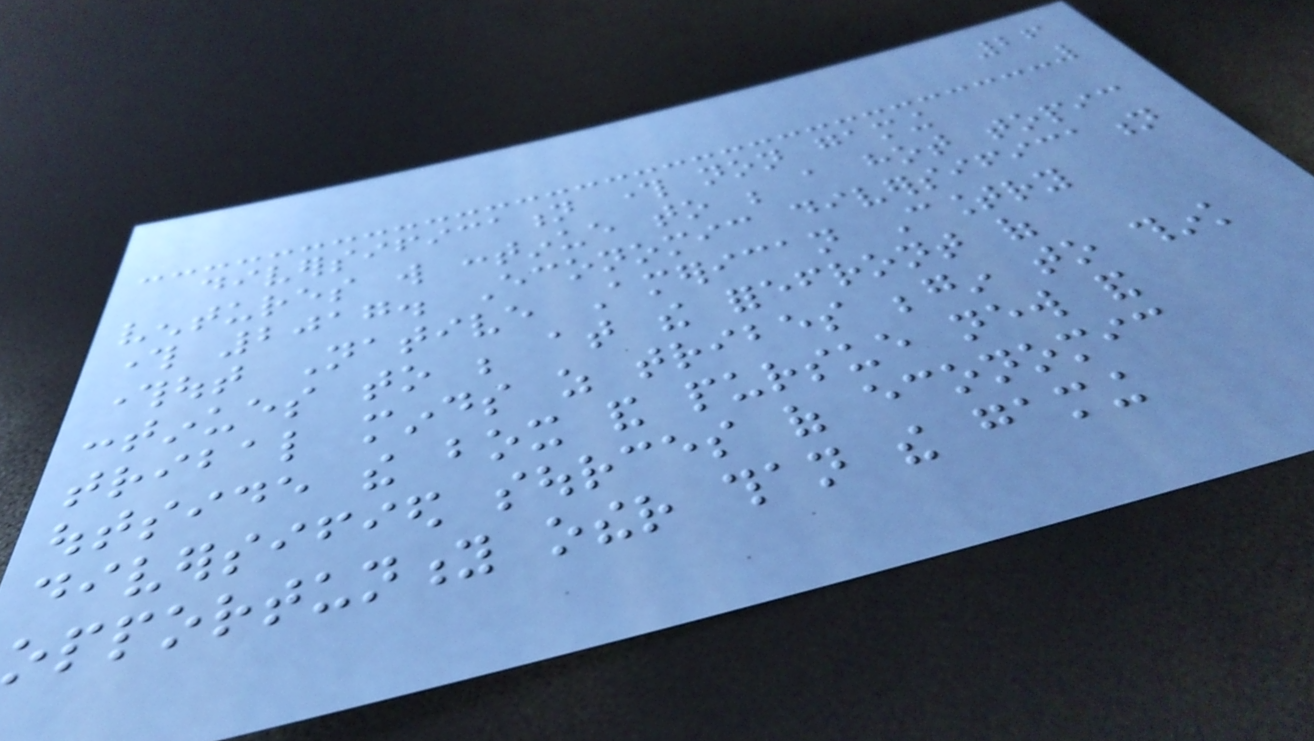26
diversification through non gaming
ventures will continue to be a hot topic
through 2017. Economic diversification
throughout Native American Country
continues to be at the forefront of
tribal minds as tribes begin to think
outside the box and pursue new and
diversified sources of economic
opportunity other than the gaming
